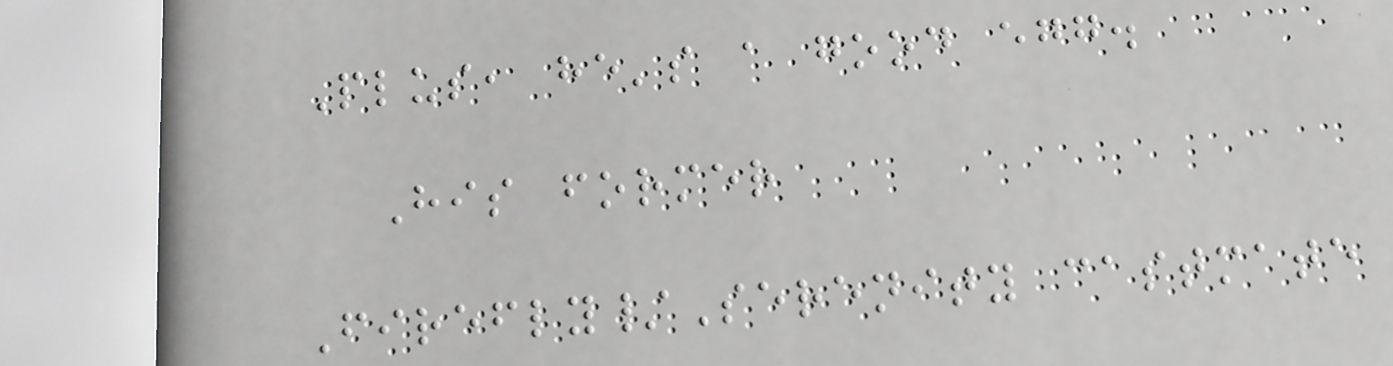Plus, he's a good egg.
His former
Firefly/Serenity castmate
